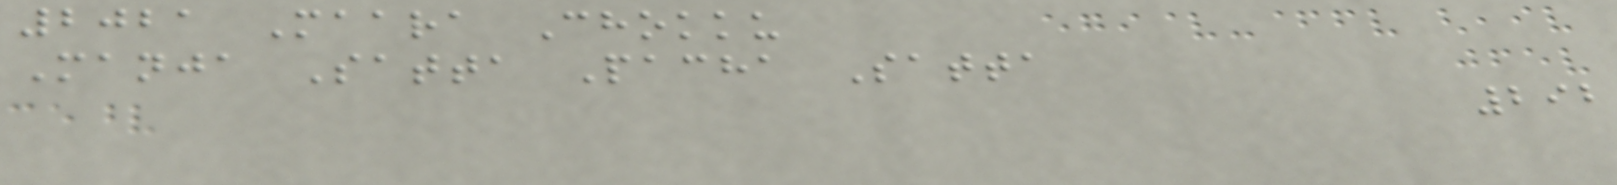2021 Maara Chokku
Manja Satta Pacha Satta
292
